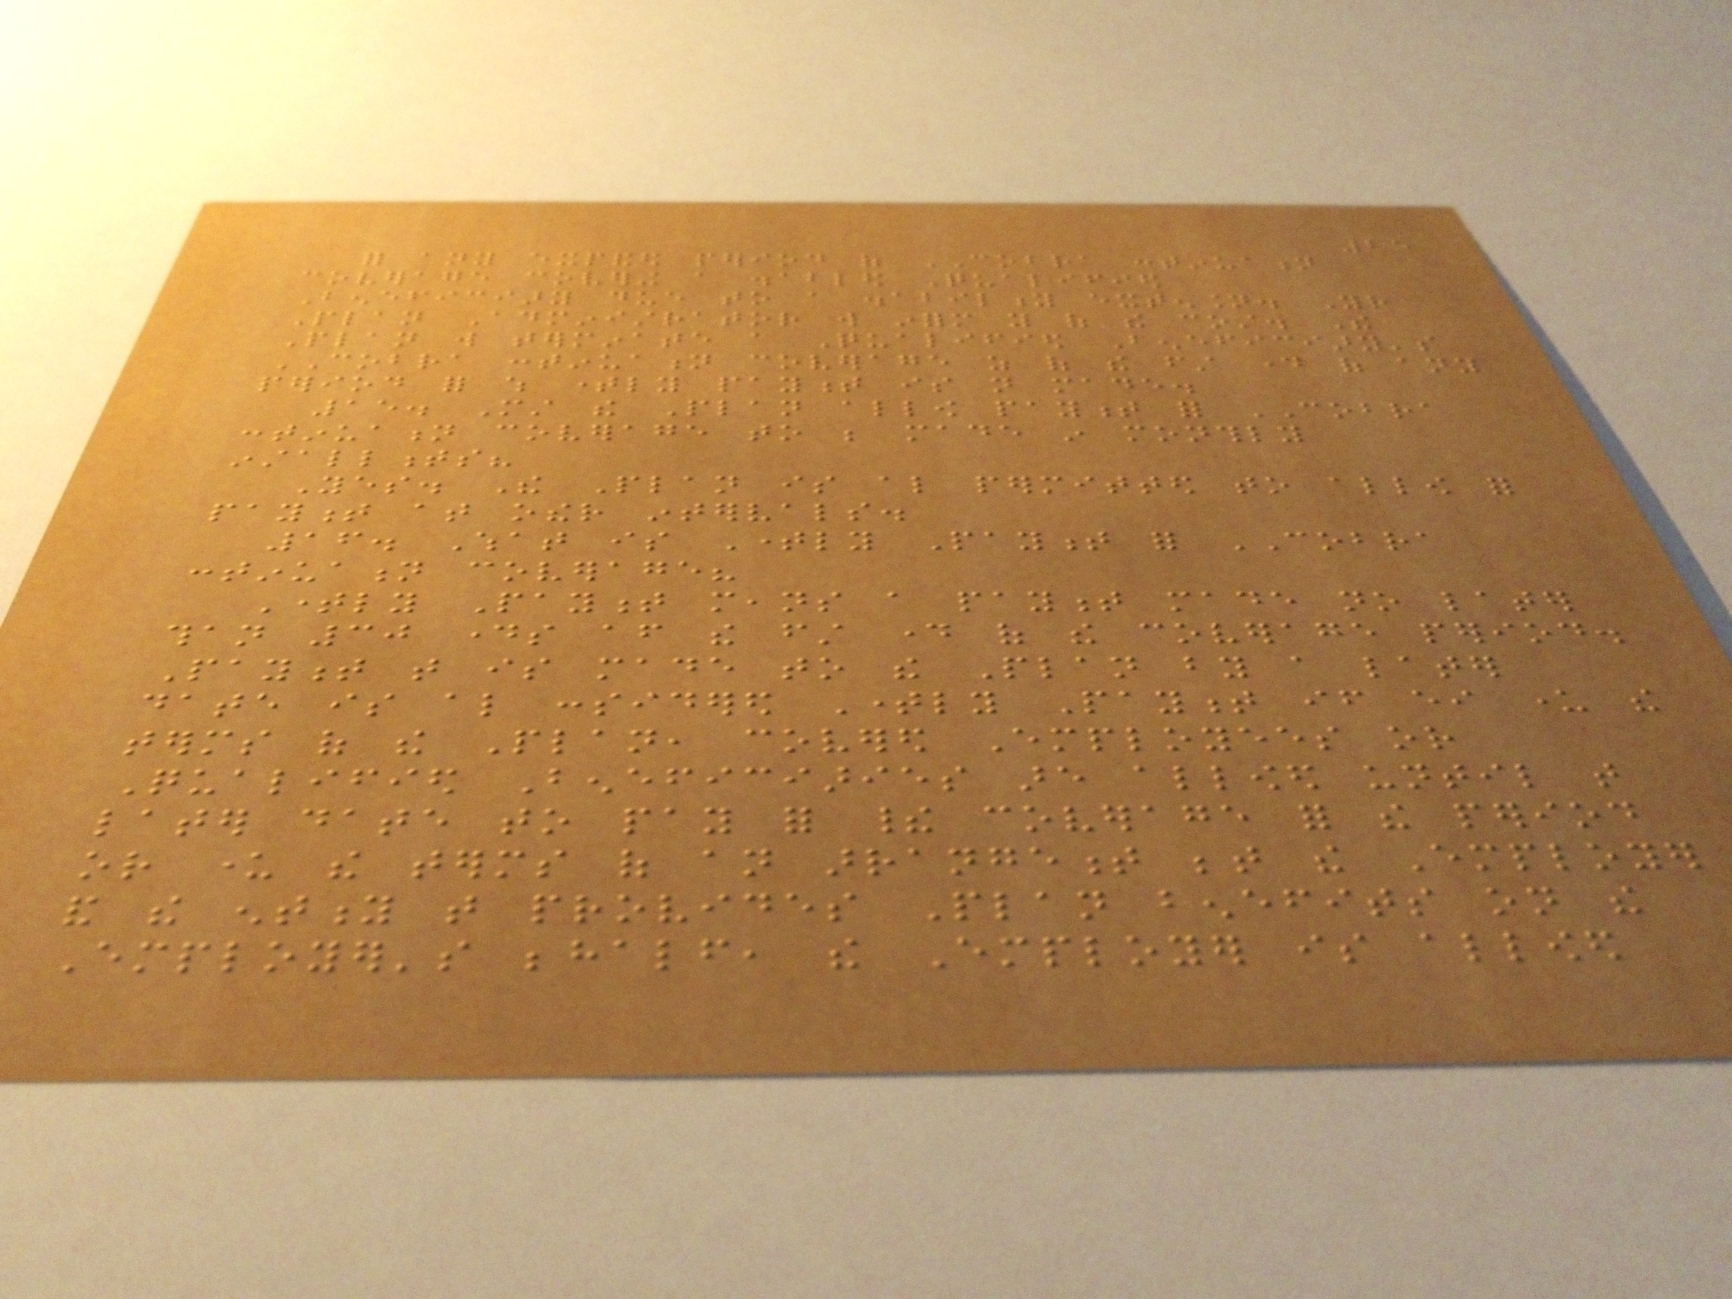25
for any expanded period of COBRA continuation
coverage covering a disabled Qualified
Beneficiary due to a disability extension. Your
Plan Administrator will inform you of the cost. The
Plan will terminate a Qualified Beneficiary's
COBRA continuation coverage as of the first day of any
period for which timely payment is not made.
15. Must the Plan allow payment for COBRA
continuation coverage to be made in monthly
installments?
Yes. The Plan is also permitted to allow for
payment at other intervals.
16. What is Timely Payment for COBRA
continuation coverage?
Timely Payment means a payment made no later
than 30 days after the first day of the coverage period.
Payment that is made to the Plan by a later
date is also considered Timely Payment if either under the
terms of the Plan, covered Employees or
Qualified Beneficiaries are allowed until that
later date to pay for their coverage for the period
or under the terms of an arrangement between the Employer
and the entity that provides Plan benefits on the
Employer's behalf, the Employer is allowed
